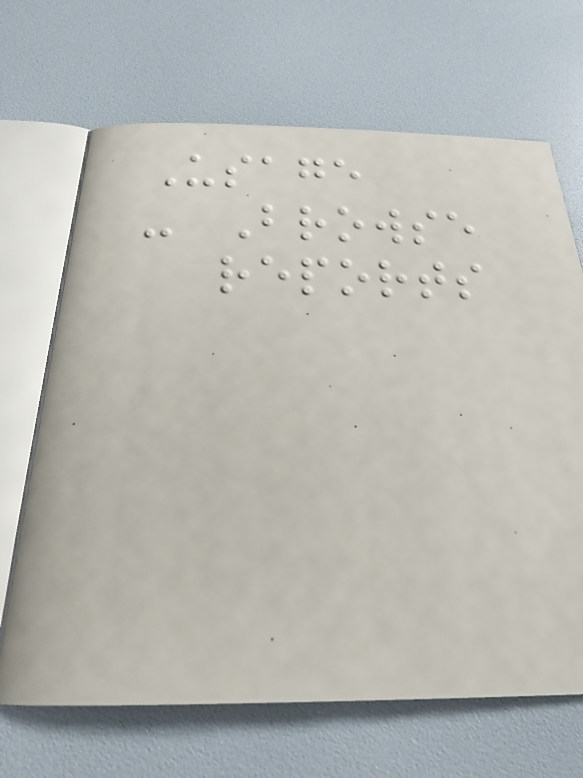Usage
- Browse
reports
